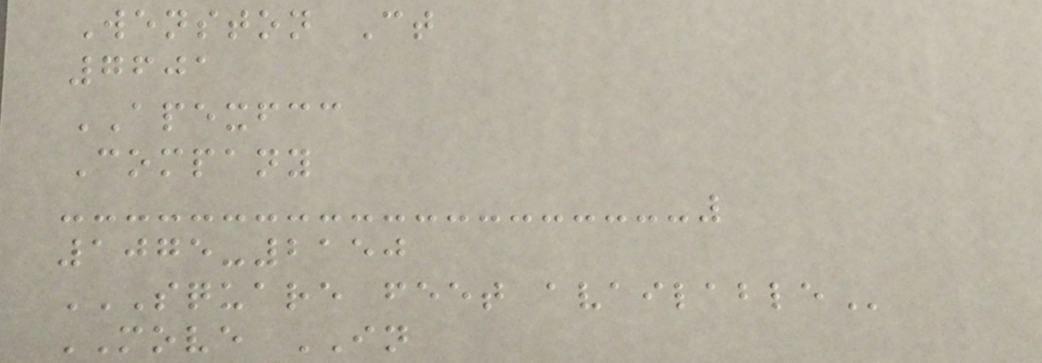Wenston Ct
7601
APEXFCC
Company
1075-2150
SQUARE FEET AVAILABLE
MOVE IN
